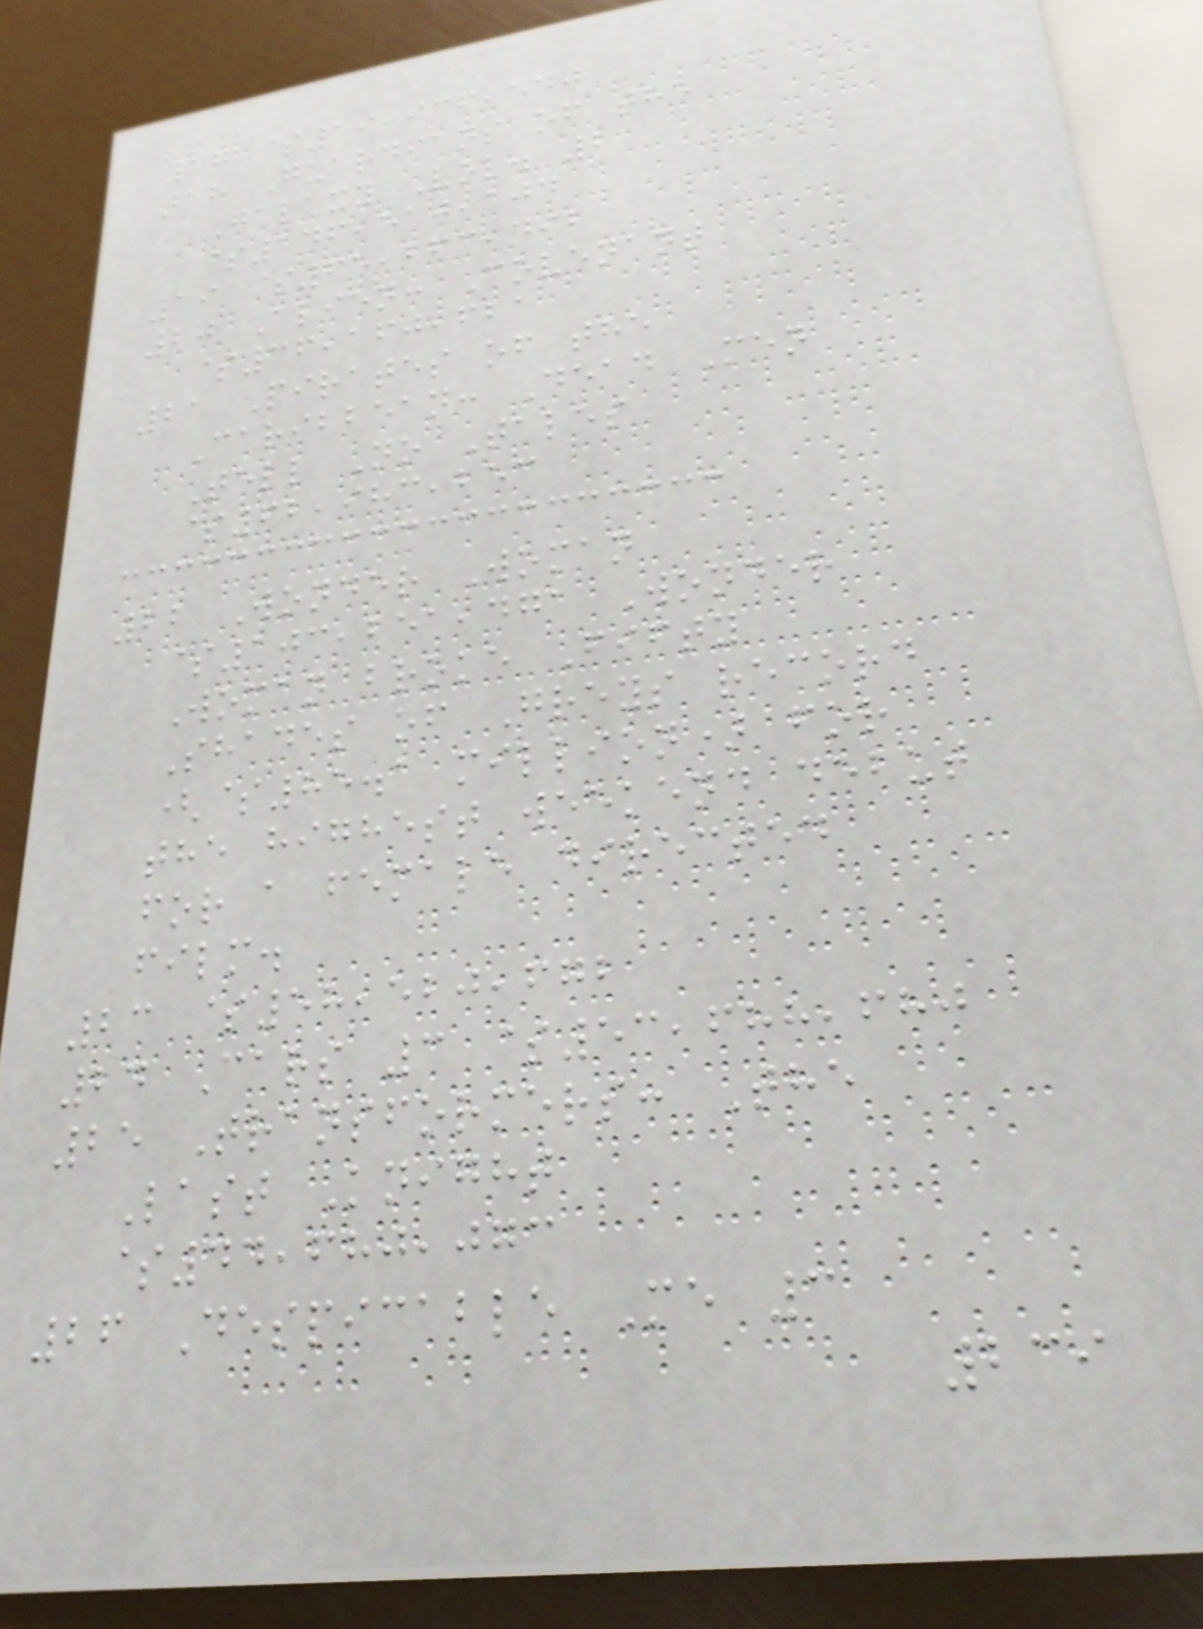17 $19,936,540
18 Guardians of the
Galaxy Vol. 2
$146,510,104
19 $65,263,492
20 Alien: Covenant
$36,160,621
21 Pirates of the
Caribbean: Dead Men
Tell No Tales
$62,983,253
22 Wonder Woman
$103,251,471 Wonder
Woman broke Fifty
Shades of Greys record
($85.1 million) for
the highest weekend debut
for a female directed
film.
23 $58,520,672
24 Cars 3 $53,688,680
25 Transformers: The
Last Knight
$44,680,073
26 Despicable Me 3
239
